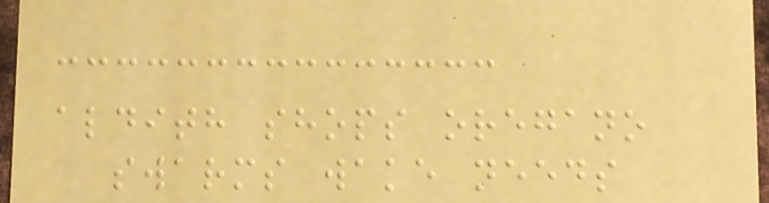aldith shops oregano
swarms wake needs
